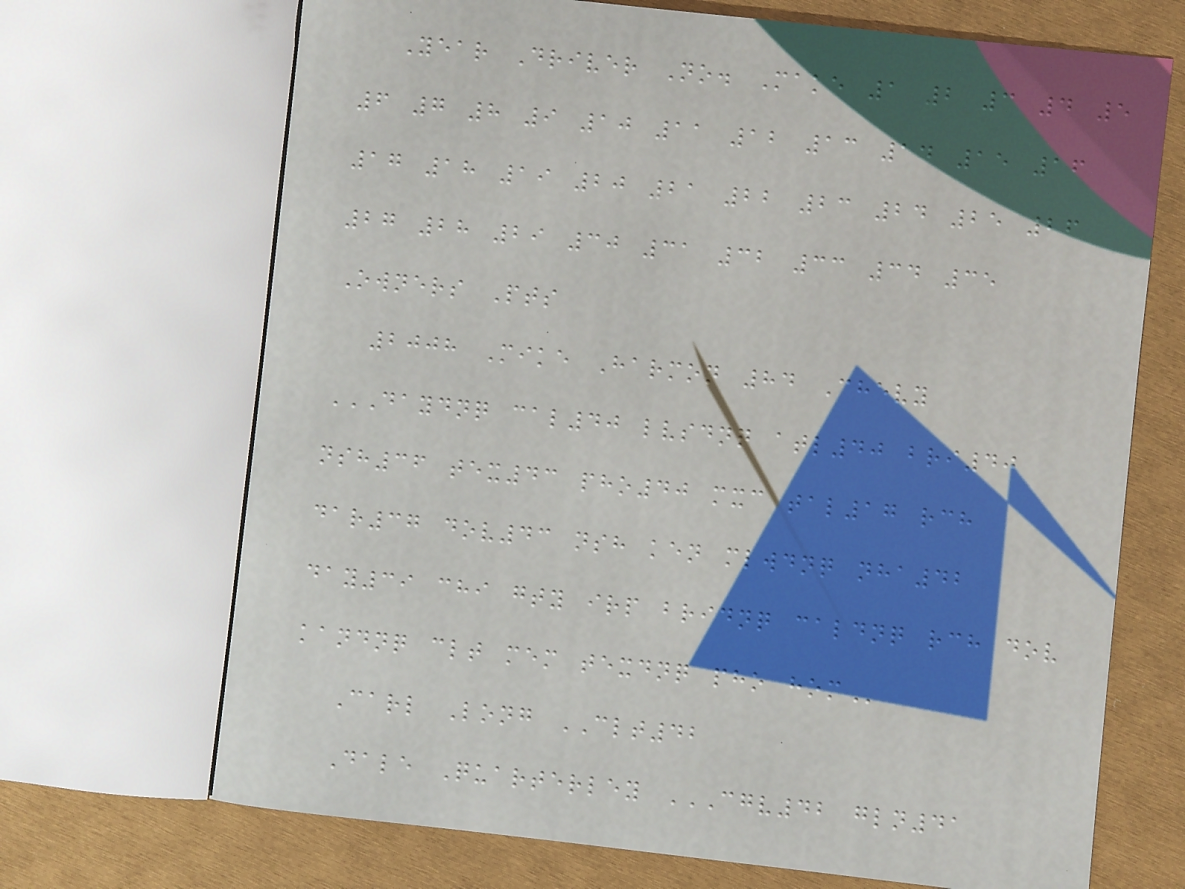Year Driver No. Make 1 2 3 4 5
6 7 8 9 10 11 12 13 14 15 16
17 18 19 20 21 22 23 24 25 26
27 28 29 30 31 32 33 34 35
Owners Pts
2008 Mike Harmon 84 Chevy
DAYDNQ CAL40 LVSDNQ ATL40 BRI40
NSH36 TEX43 PHO40 MXC TAL17 RCH
DAR37 DOV43 NSH KEN MLWDNQ NHA42
DAY39 CHI GTY IRP BRIDNQ CALDNQ RCH DOV
KANDNQ CLT MEM TEXDNQ PHO HOM
Carl Long CLT42
Dale Quarterley CGV42 GLN41
